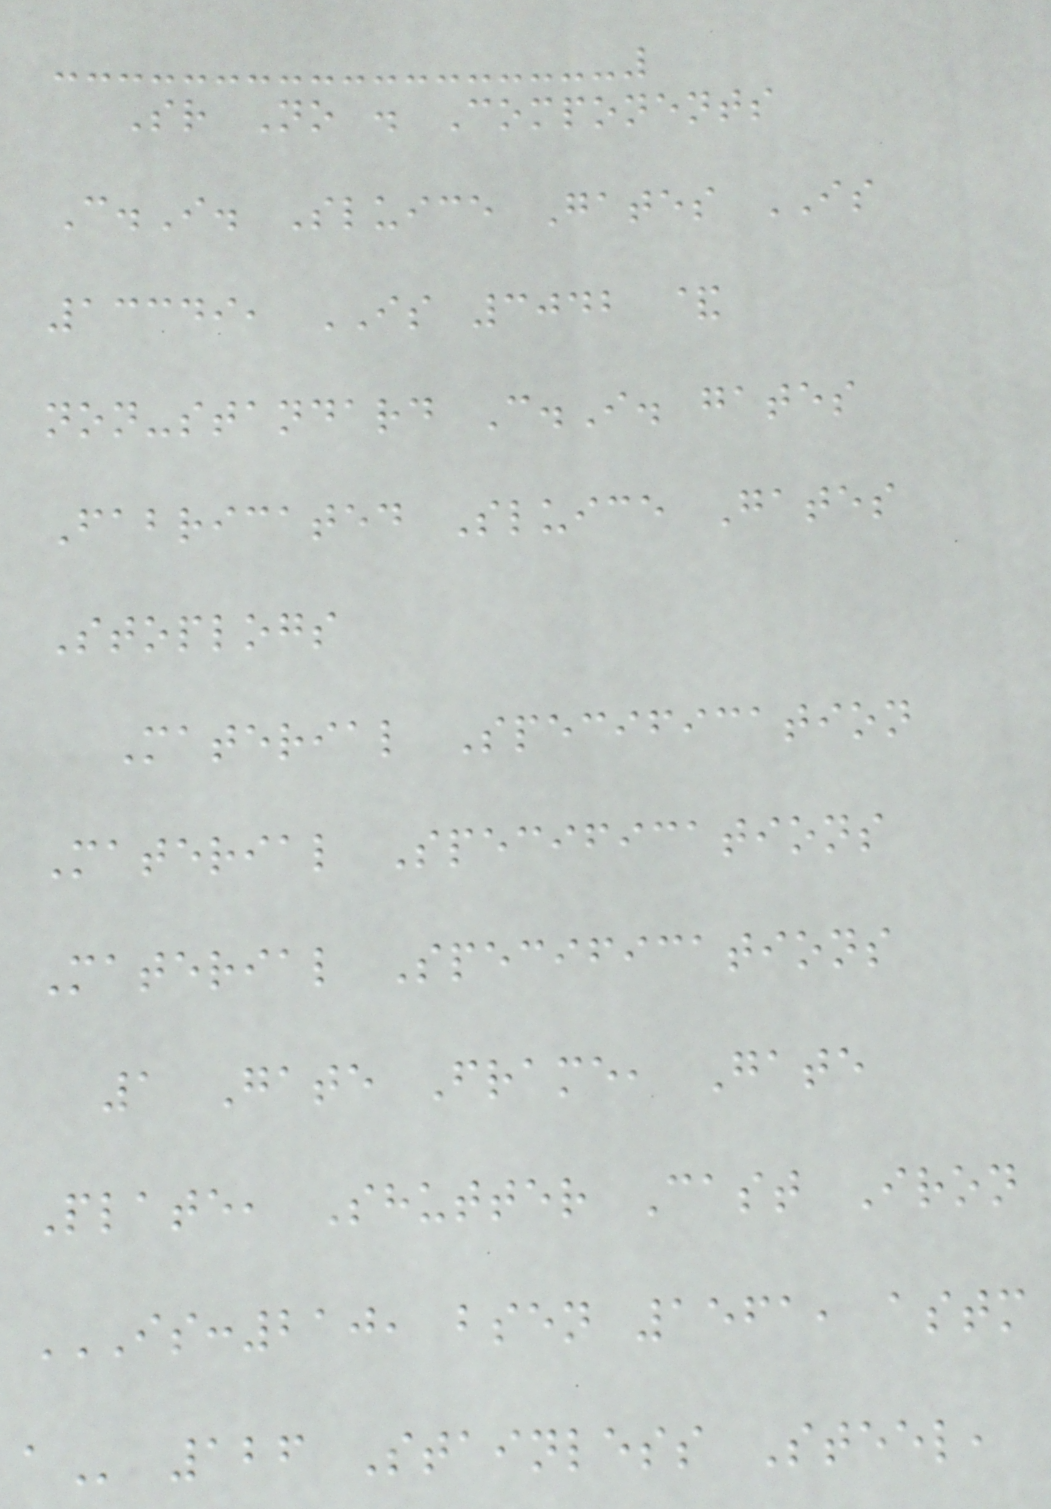Sr No . Components
C.I. Sluice Gates IS
13349, IS 3042 &
non-standard C.I. gates
Fabricated Sluice Gates
Stoplogs
Material Specification
Material Specifications
Material Specifications
1 Gate Frame, Gate
Plate, Shutter Cast Iron
IS:210, BSEN 1561, ASTM
A 126 Stainless Steel,
